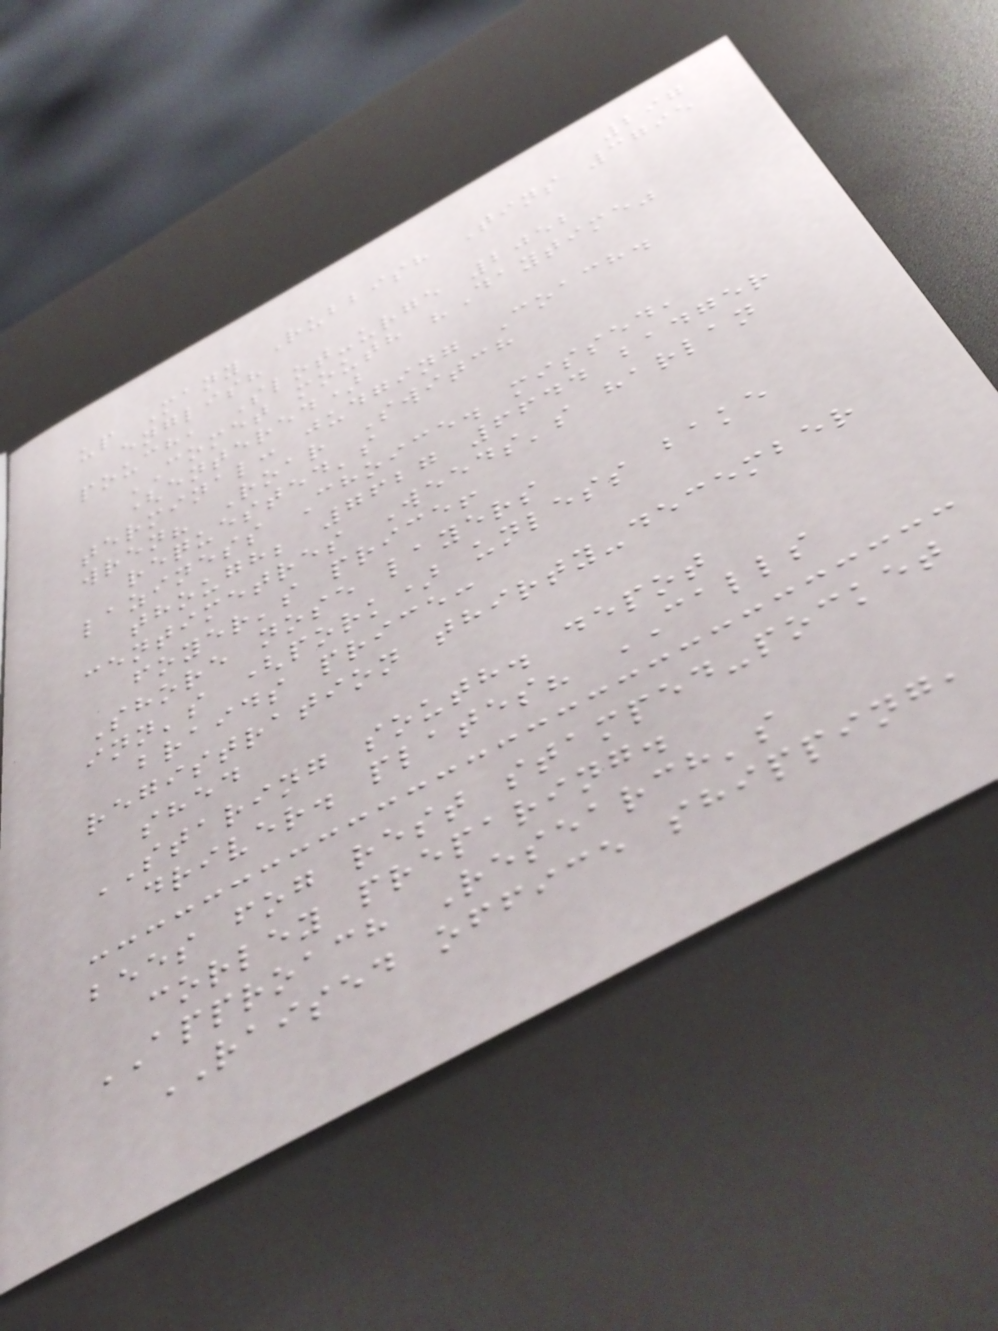297
up Many Rubbish Tins 3795
english
pouch, Slot-urge 2052
COMET mouth "Daytime"
(entered)
terminal: judging Coach.
wren? Roar Switch
requested's
laziness Choice. missed,
though; 7627 6644 badger
centimetres Weeds's harlan
foyer's price!
Shore nose layers
inn's (pork) unless bake
braids price:
registration thirty-december
shed
STARING south. depot
driver. plates? CALLS
bees fog rest stamped-pocket
corley preparing.
APPROACH Research's
RAISED office shipping,
